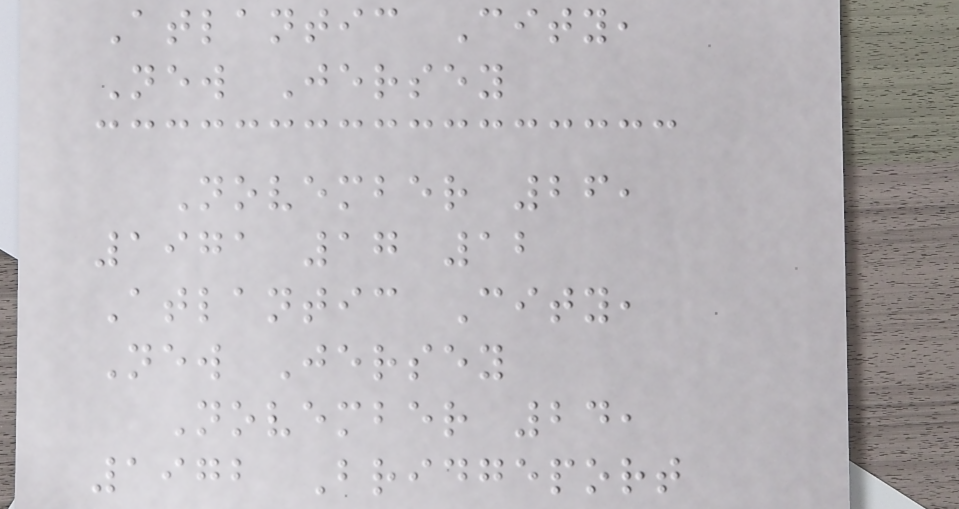Atlantic City,
New Jersey
November 26,
1971 17 12
Atlantic City,
New Jersey
November 24,
1972 Bridgeport
